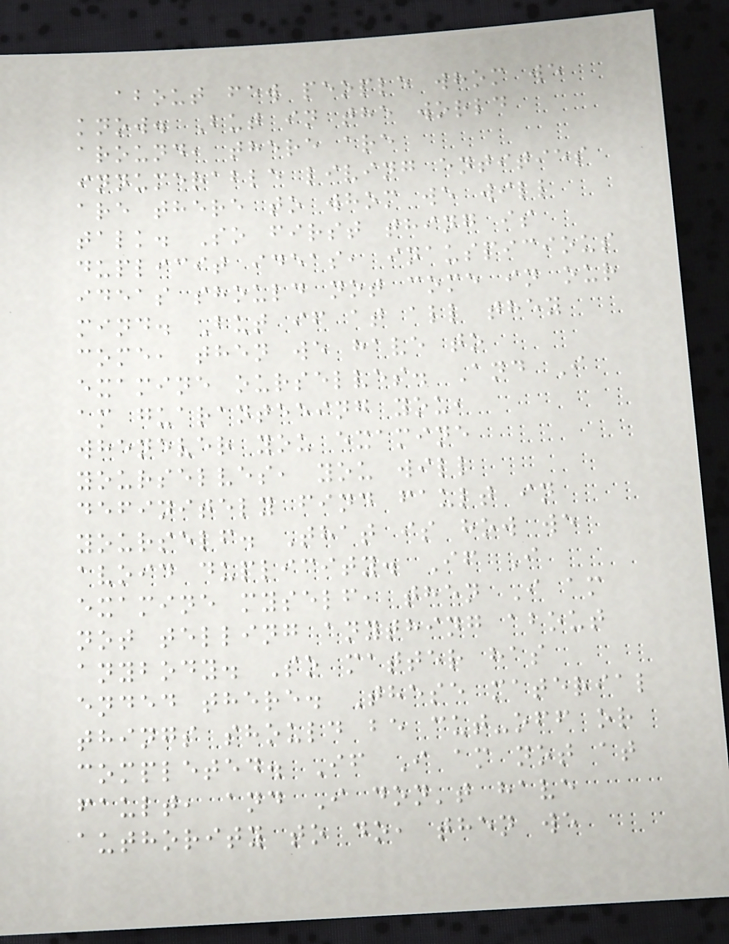about few people whom we
know. But in the world
around, there are
innumerable living entities
are there to whom we will
talk. So first thing is
duplicit ideas, inauspicious
ideas should not come in our
mind. But if at all they
come, then we have to
examine ourselves. And I
am guaranteeing you,
whenever you examine
yourselves, you will
definitely find fault in
yourself. That is how we
avoid duplicity. If I
examine myself, then I am
not telling anything about
anybody. So matter has
ended there. These material
things should be cut-off or
completed. If I am not at
fault, and I don't have
authority to do, then we
